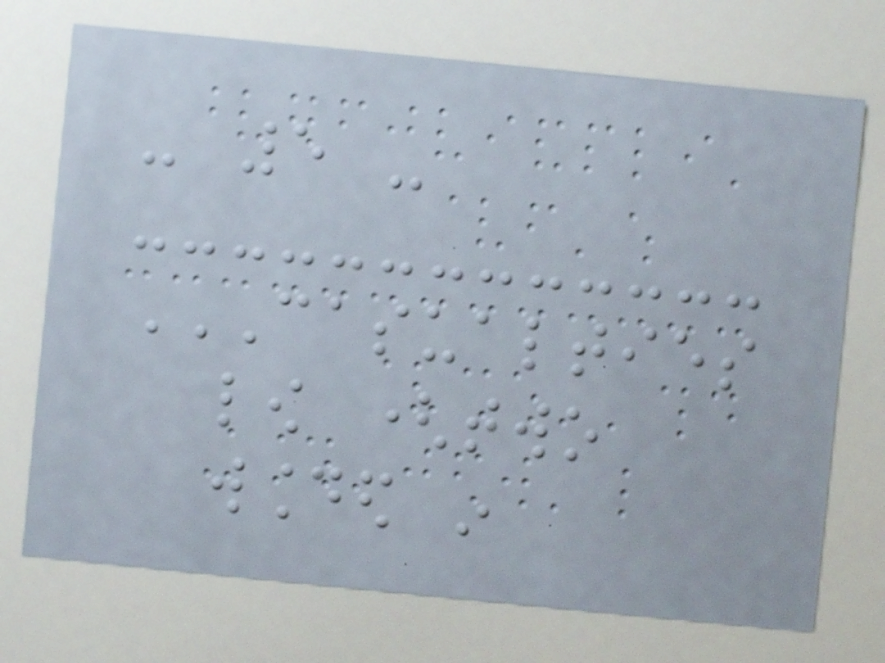- 5 -
CASUALTIES
LOW (TWO
WOUNDED IN
